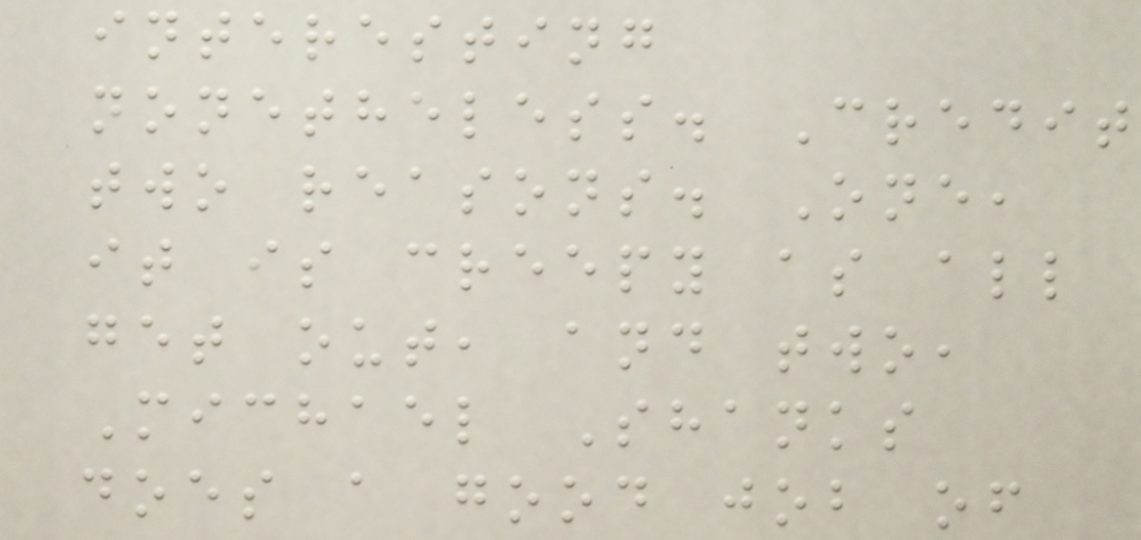interesting
nonetheless. Credit
two reasons. One,
it is creepy as all
get out, and two,
Michael Shanks
does a good job of
